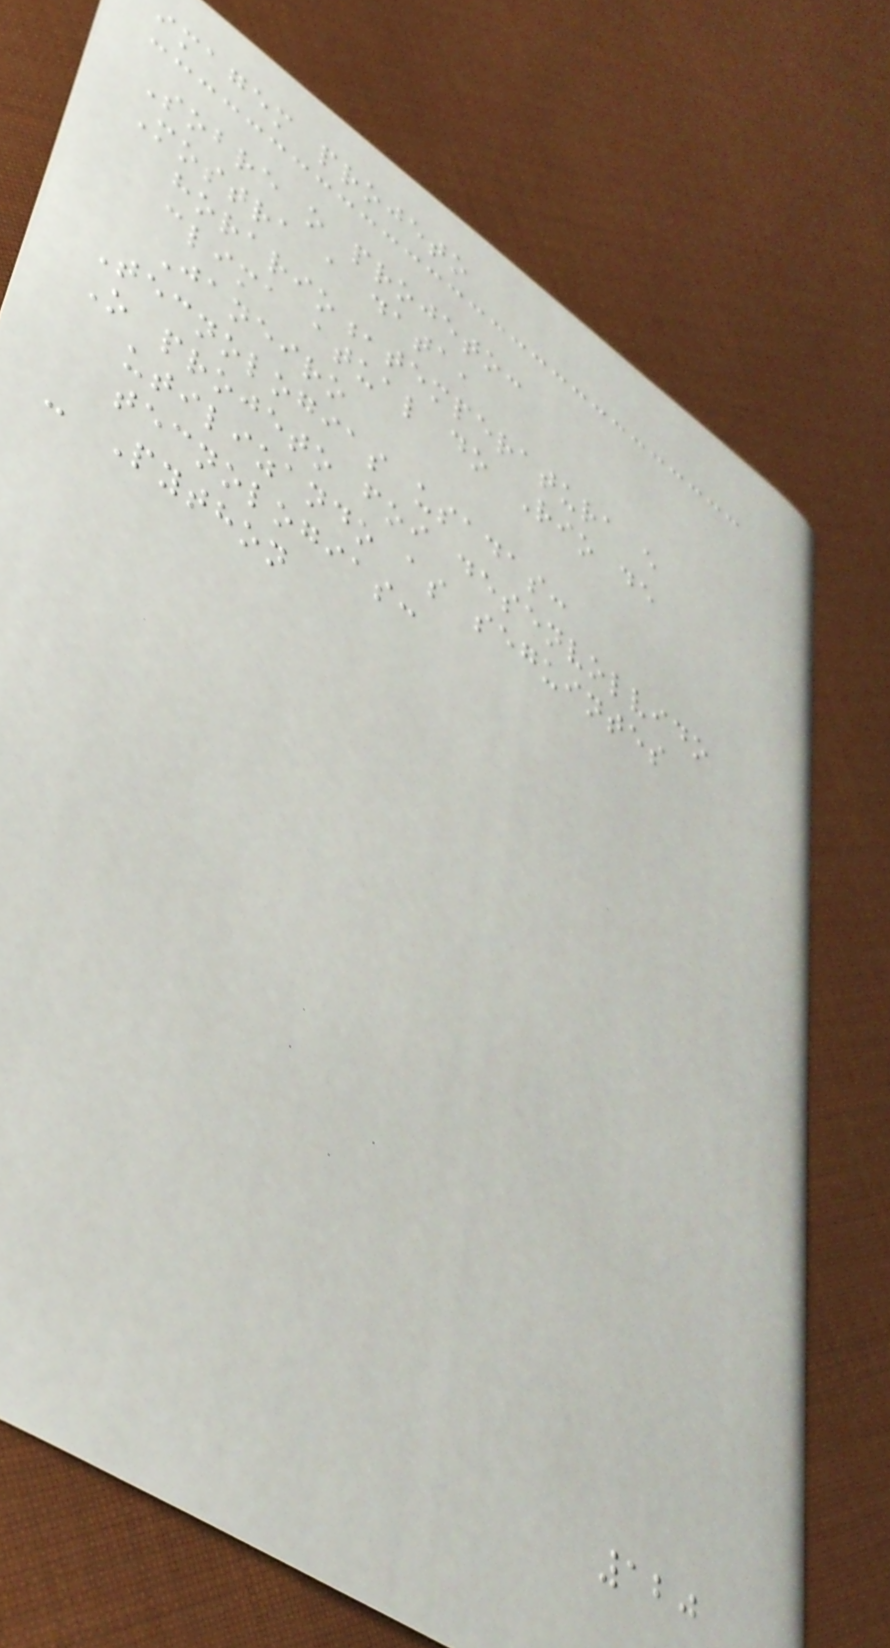imagem projeto
Sobre o projeto:
Mostra a data,
horario,temperatura e
clima atual do Rio de
Janeiro
Tecnologias usadas:
O projeto foi desenvolvido
utilizando as seguintes
tecnologias:
- Python
120
